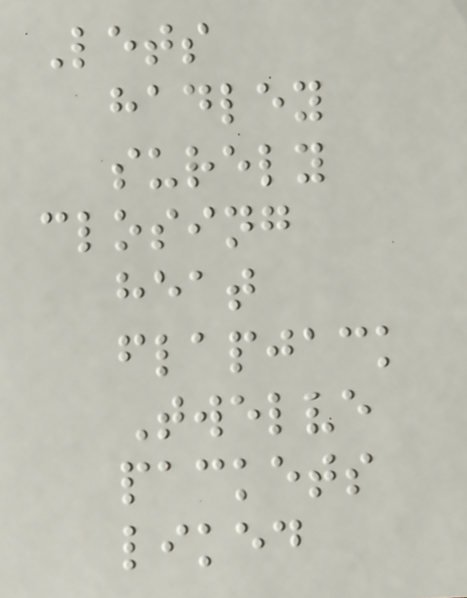Lets
hadley
surely
closing
heat
flapjack
Twelve
packets
liked
